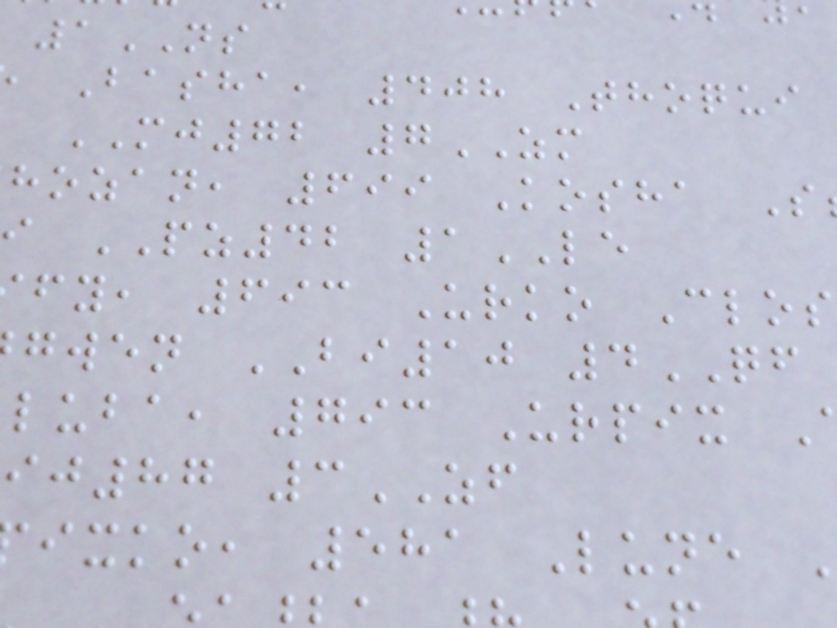1NS
Basha, 408 Thoqui
MJ72 7ZM
hozan, 699 Kosha S
PZ42 1LE
fy, 693 Urko Clos
gwen BI10 4QF
luba, 793 Urpix
ij87 3ZF
ixko, 581 Lune
